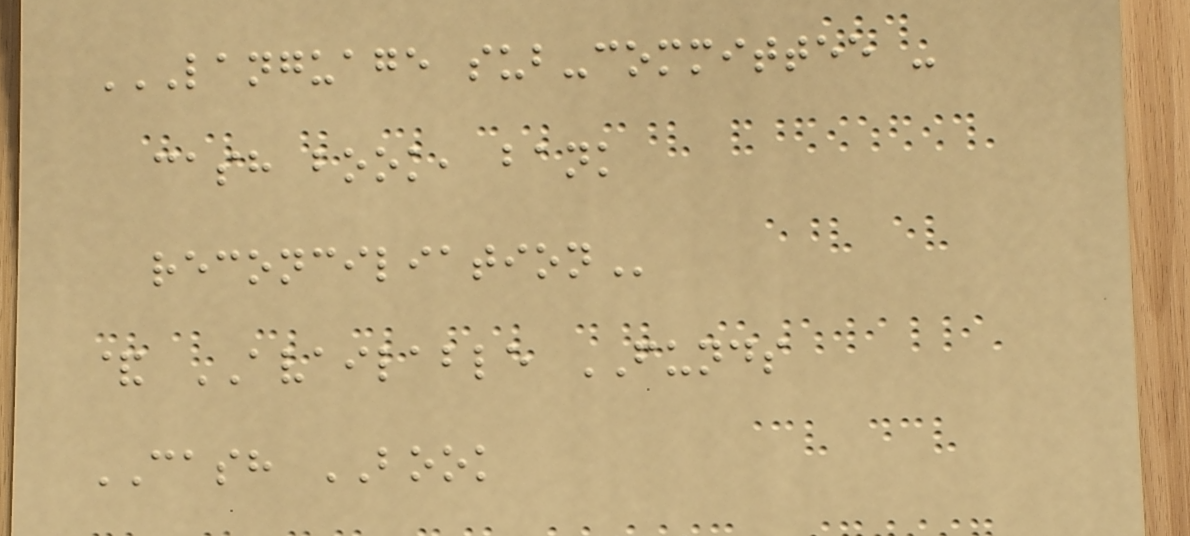LANGUAGE SUB-COMMITTEE -
CASH BOOK, BANK
RECONCILIATION
& AVAILABLE FUNDS
CASH BOOK
